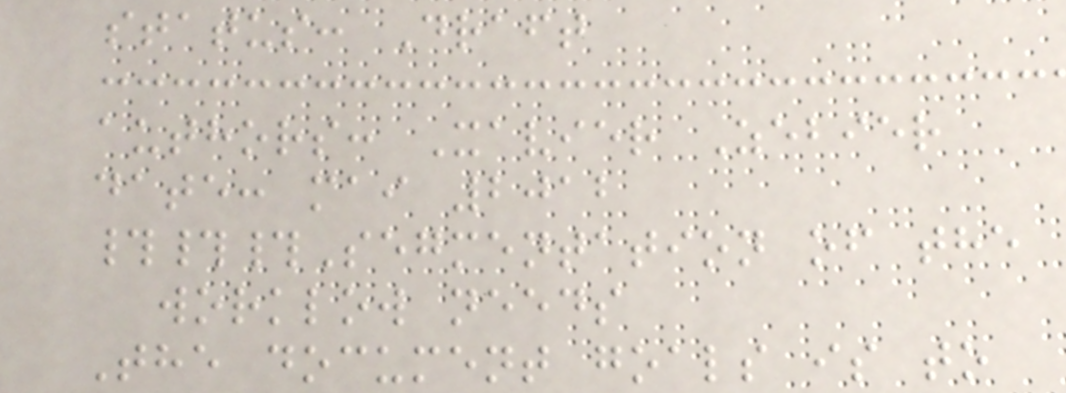status: Draft
authors: Xavier Zebier
date: mai 2012
###Segmentation of the
worklow needs
The document goals is to
